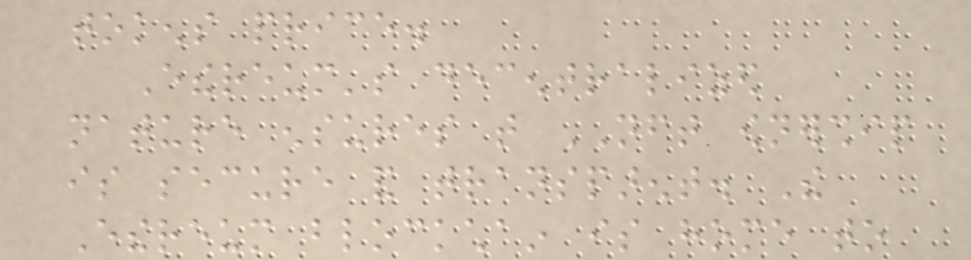tokens price.
Ethereum's decentralized
nature ensures that NFT ownership
is secure and transparent. The
Ethereum blockchain is home to
